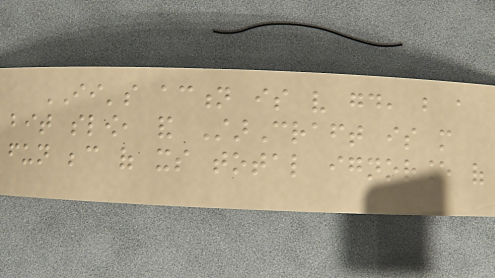II's action is very good, but a
bit slow, and StarCraft is more
fun because of its total ignorance of
